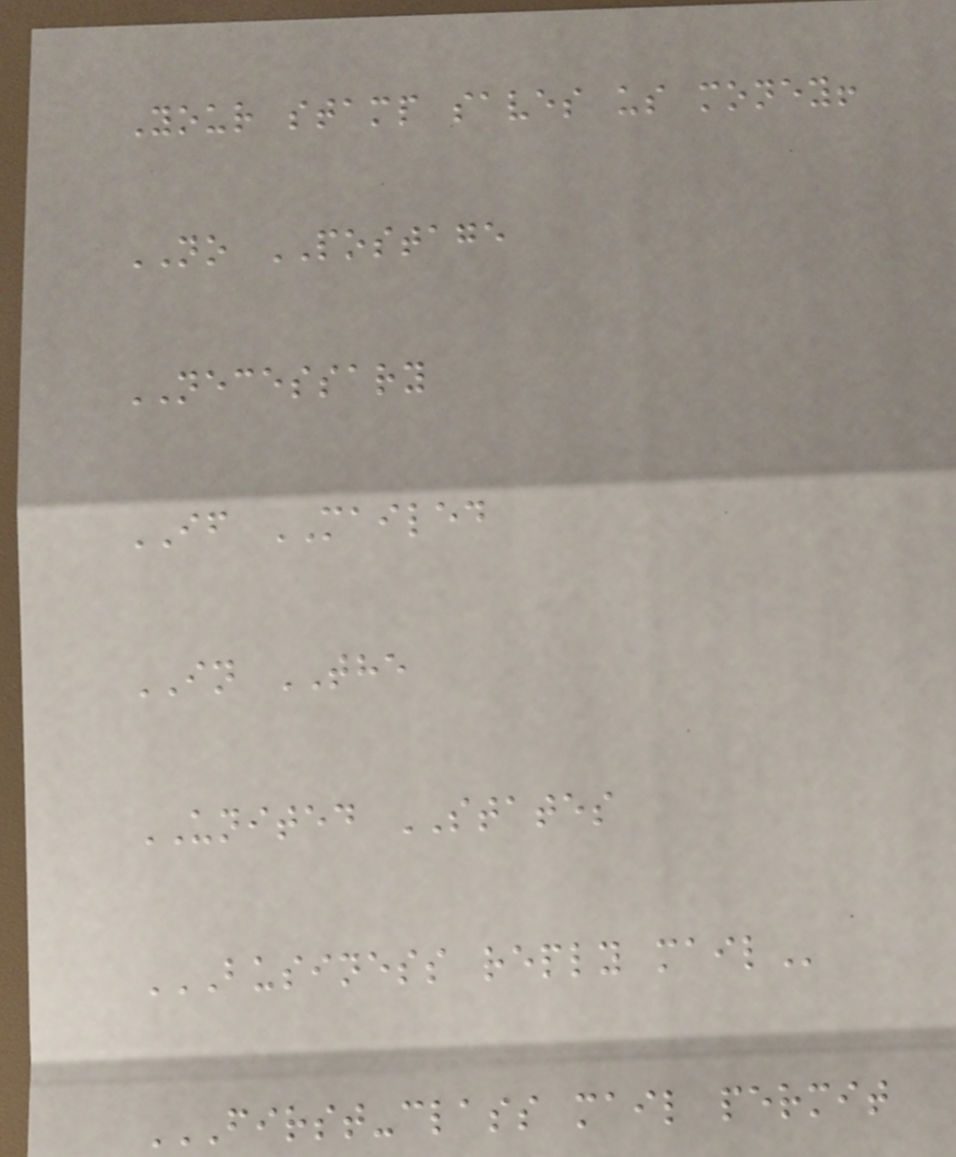Your stamp saves us money!
NO POSTAGE
NECESSARY
IF MAILED
IN THE
UNITED STATES
BUSINESS REPLY MAIL
FIRST-CLASS MAIL PERMIT
